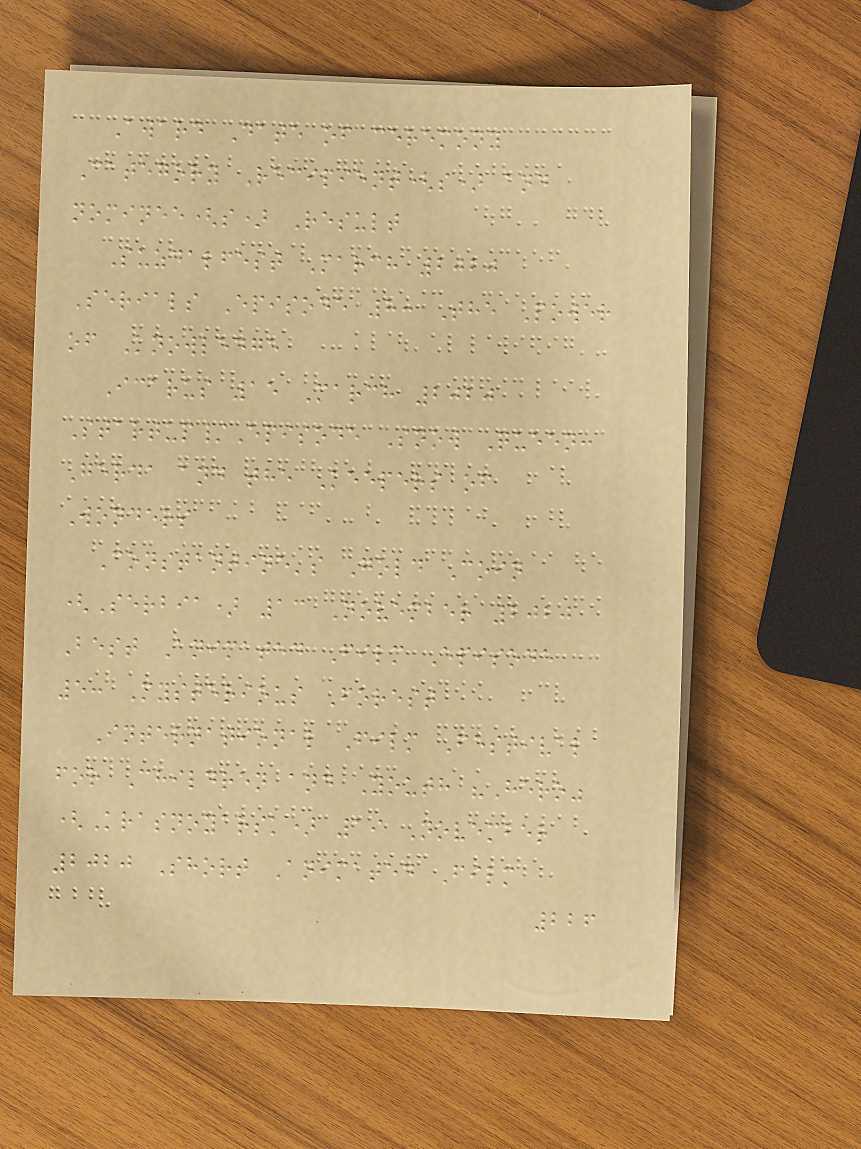Award Date of ceremony
Category Recipient(s) and
nominee(s) Result
Suzdalfest March 2020
Serials Episode 8: The Power
of Knowledge
Icarus 15 March 2020
Startup/Episode Snow Queen:
Gerda and the Keepers of
Wonders
Constantine's Gold Coin
(Serbia) 13 November 2020
Best Animated Film Episode
5: Mysterious Forest
International Film Festival
for Children and Youth "Hero"
(Krasnoyarsk) 19 November
2020 Short Animated Film
226
